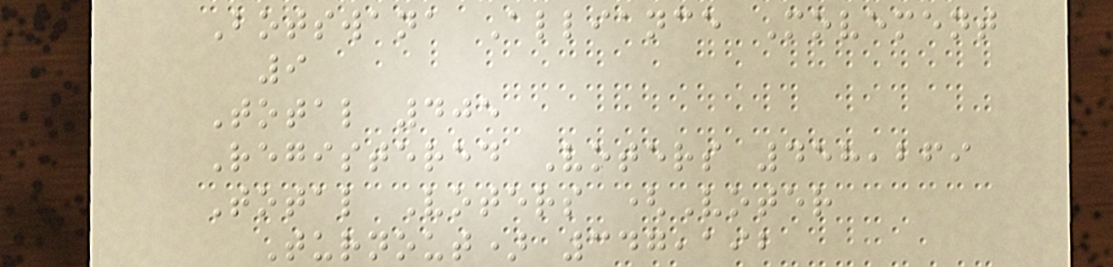Botswana Alliance Movement
9
Total 405
Registered Voters 458,269
Total Voters (Voter
Turnout) 347,192
